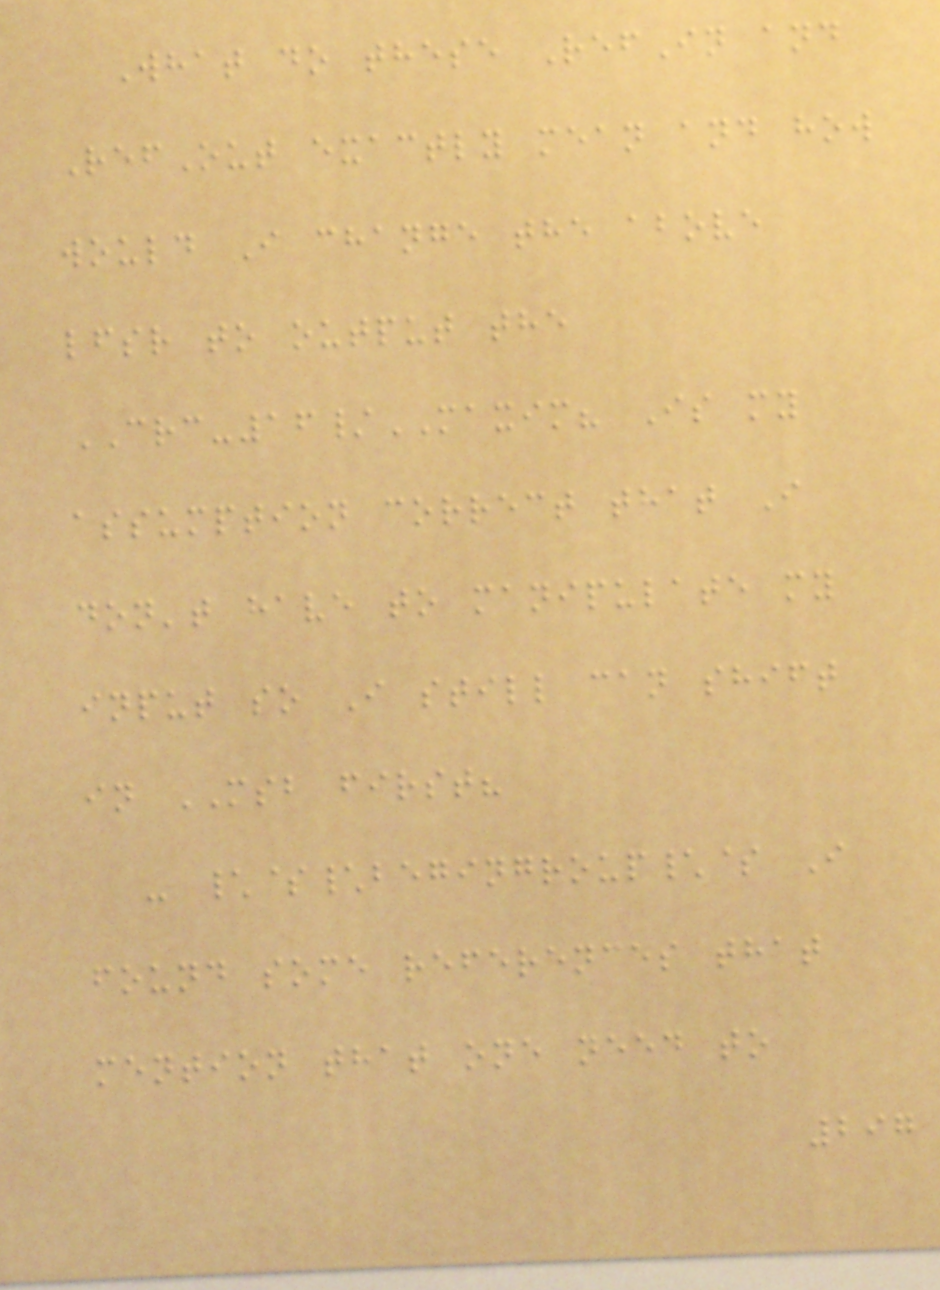What do these RefIn and
RefOut exactly mean and how
would I change the above
lfsr to output the
CRC-16/MAXIM? Is my
assumption correct that I
don't have to manipulate my
input so I still can shift
in MSB first?
- \$\begingroup\$ I
found some references that
mention that one need to
297
